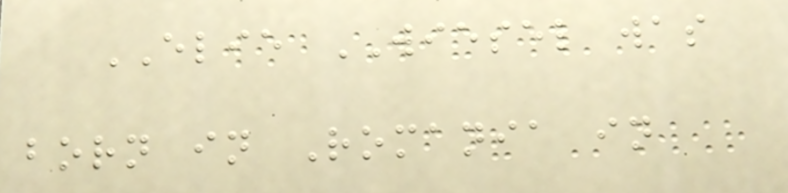ELIE WIESEL was
born in Romania in
